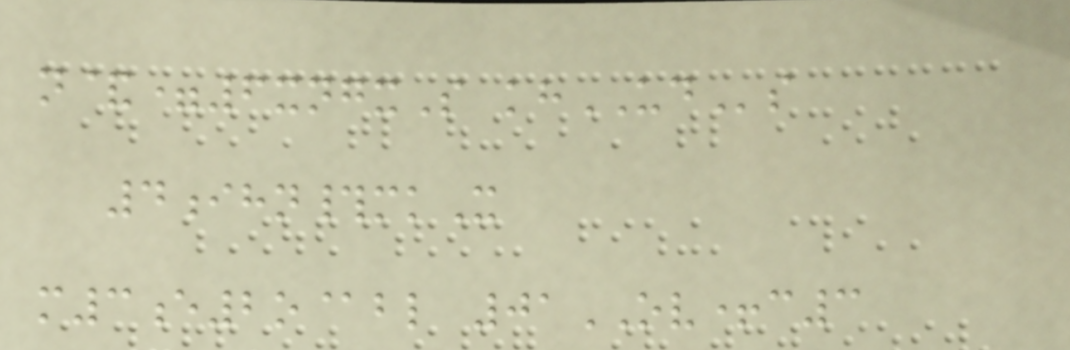n&=6xngxS khUDs
4ihn#mkX
m3e2o@bl 01OV+c3
